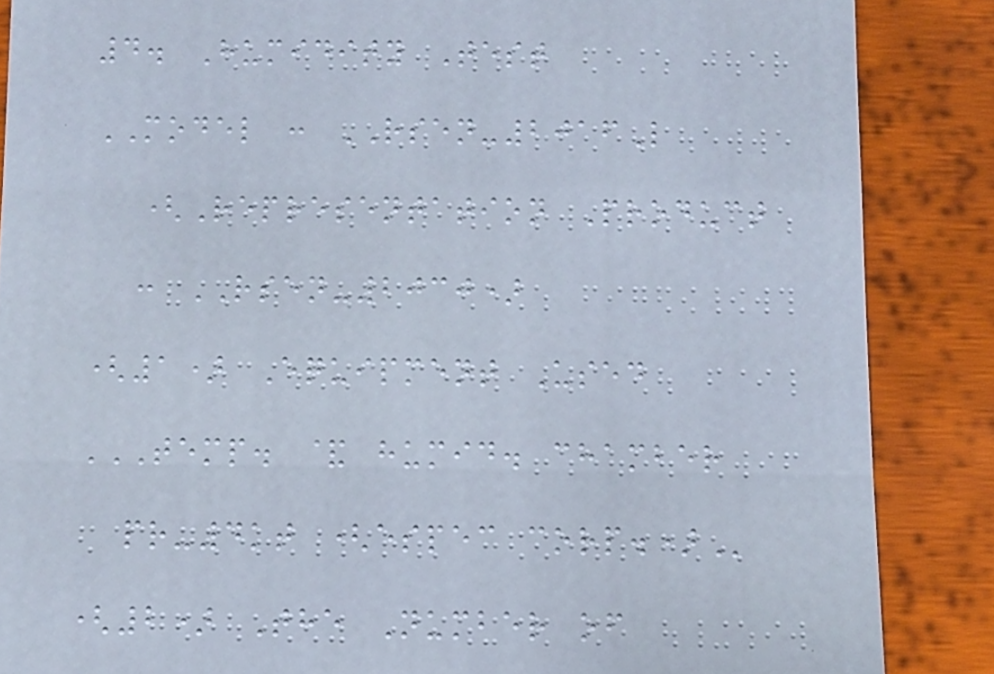4. Humidity Test
MODEL : RSEN-2016L
(Representation Product
: RSEN-2030)
(1) Equipment Used
TEMP. & HUMID. CHAMBER
PR-4KT (ESPEC CORP.)
(2) The Number of
